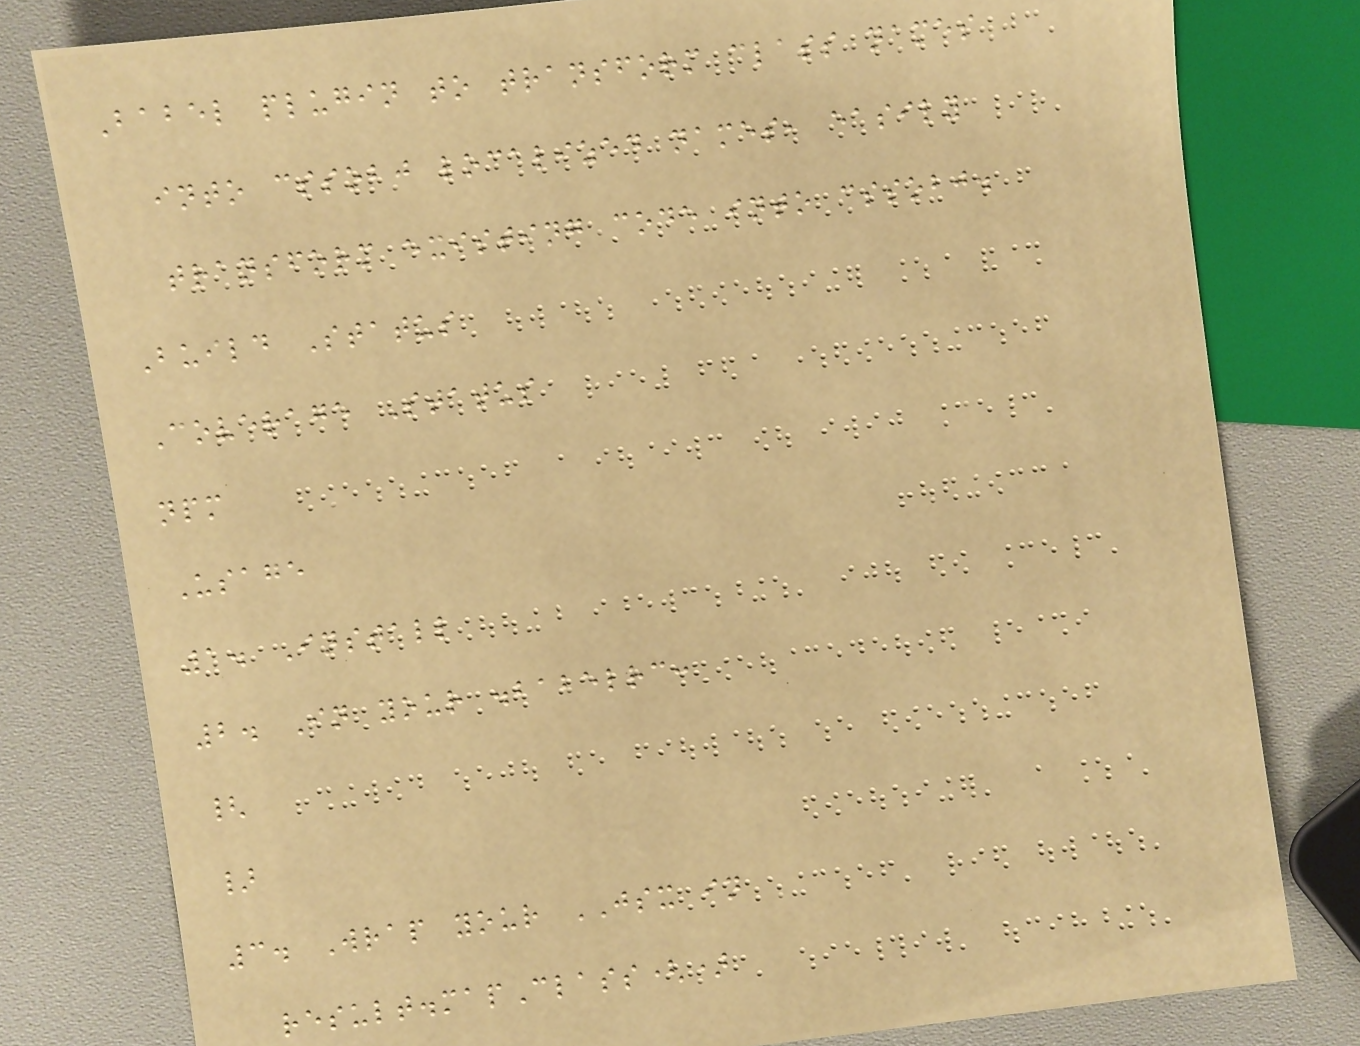Babel plugin to transform class names
into cssobj localized names, easily
transform existing code into cssobj.
Build Status
Coverage Status
npm
Usage
1. Install
2. In your .babelrc:
{
}
3. Wrap your JSX in
result.mapClass()
